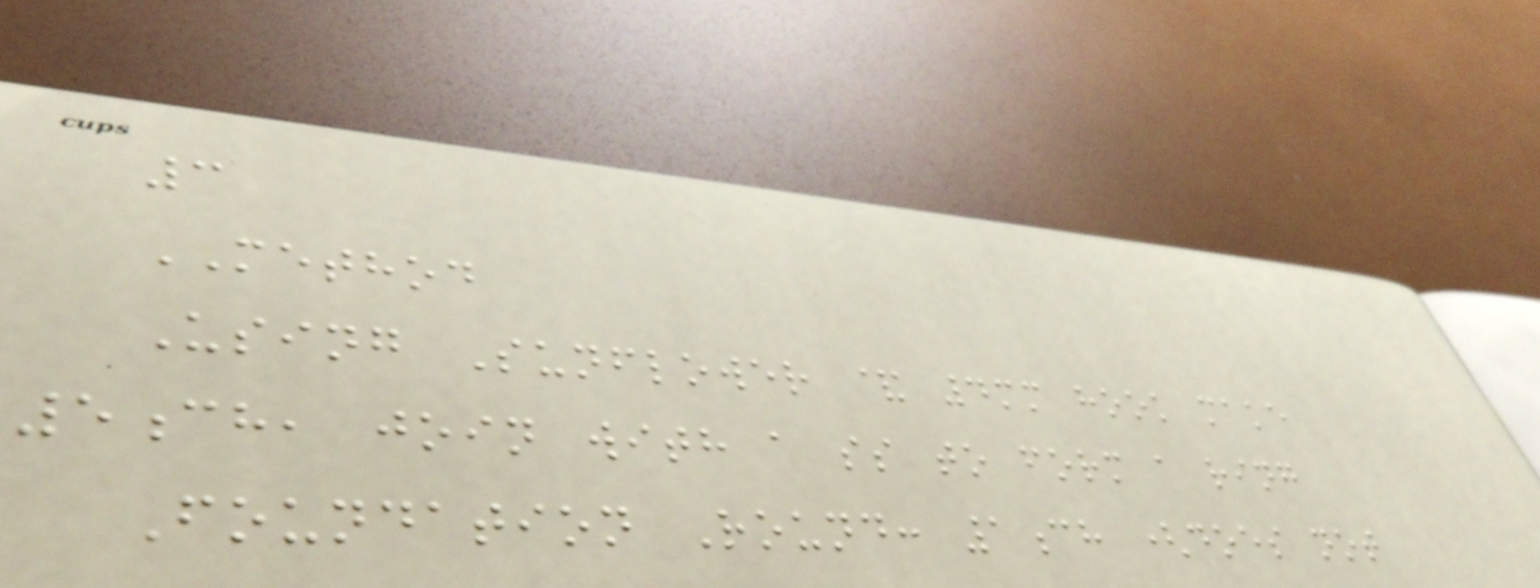3
METHOD
Using Sunflower & 4mm hook make
5ch, join with a ss to form a ring
Foundation Round: 1ch (does not
